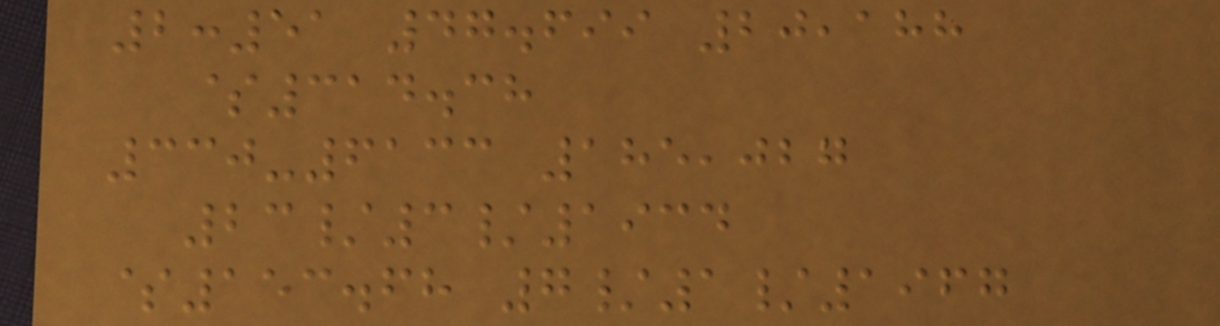2:51 47.699 20,188
$314.38
330-6133 185,027
23/3/1934
$153.68 7/1/1967
